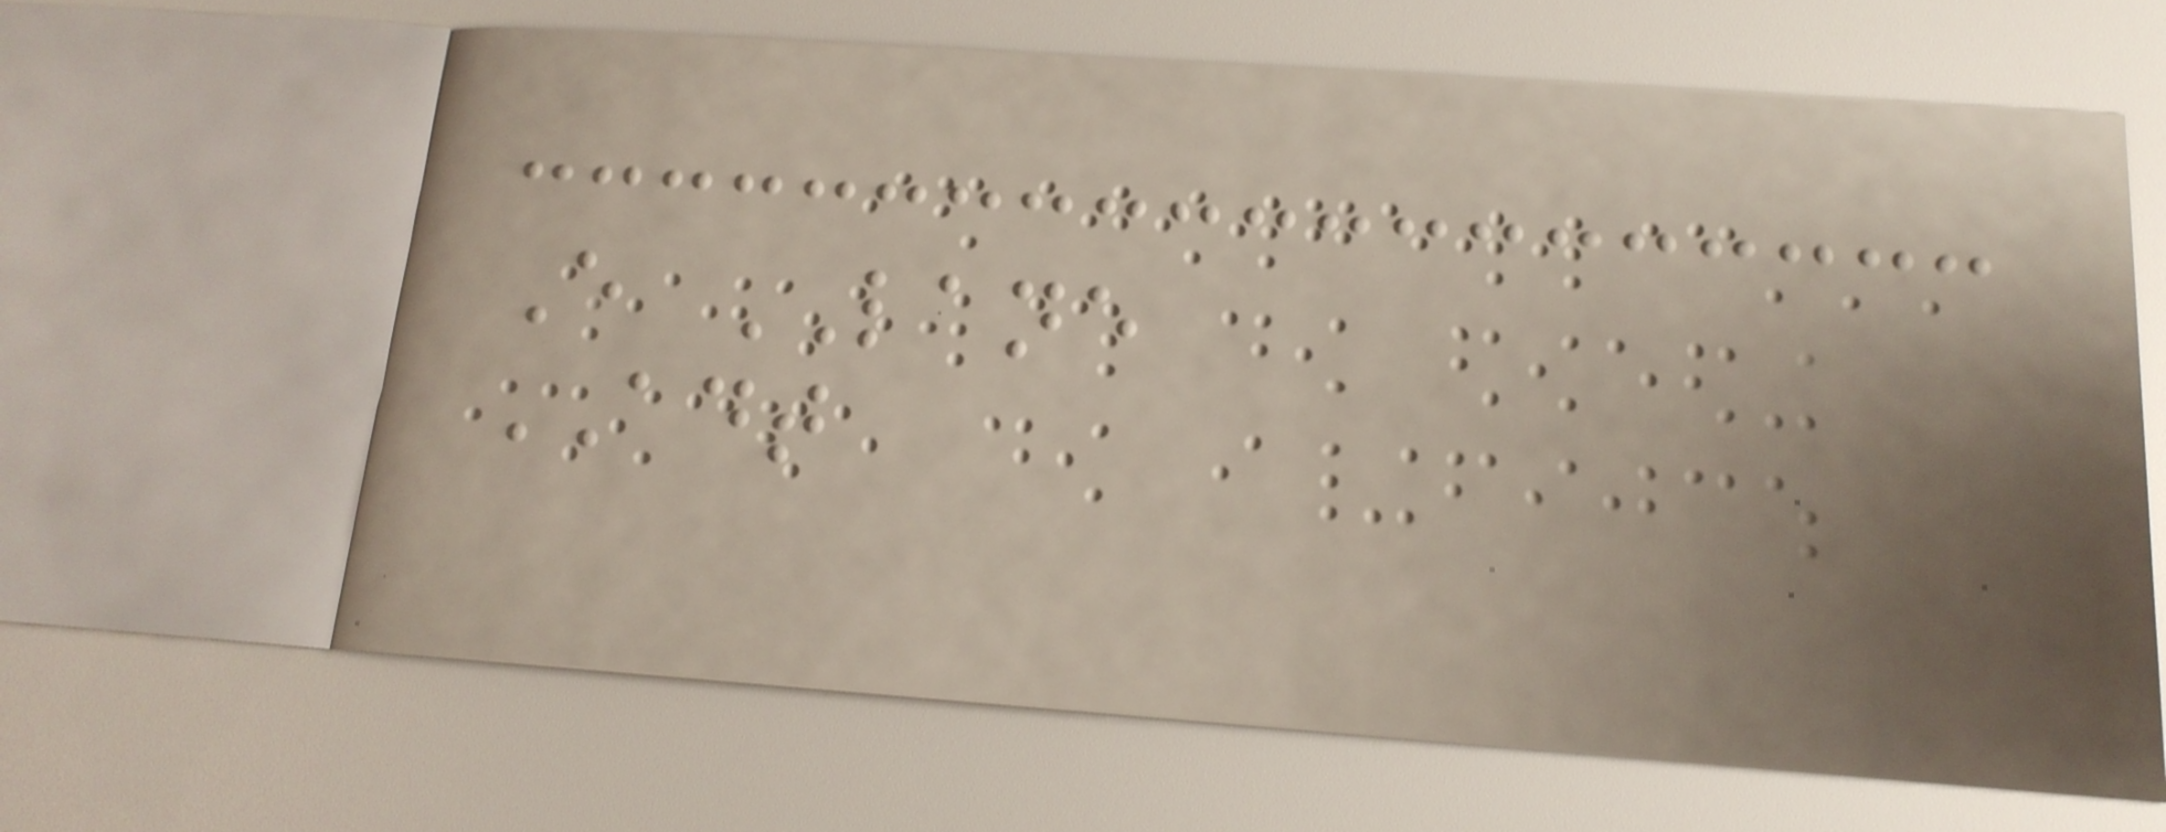E LANE
ADT
